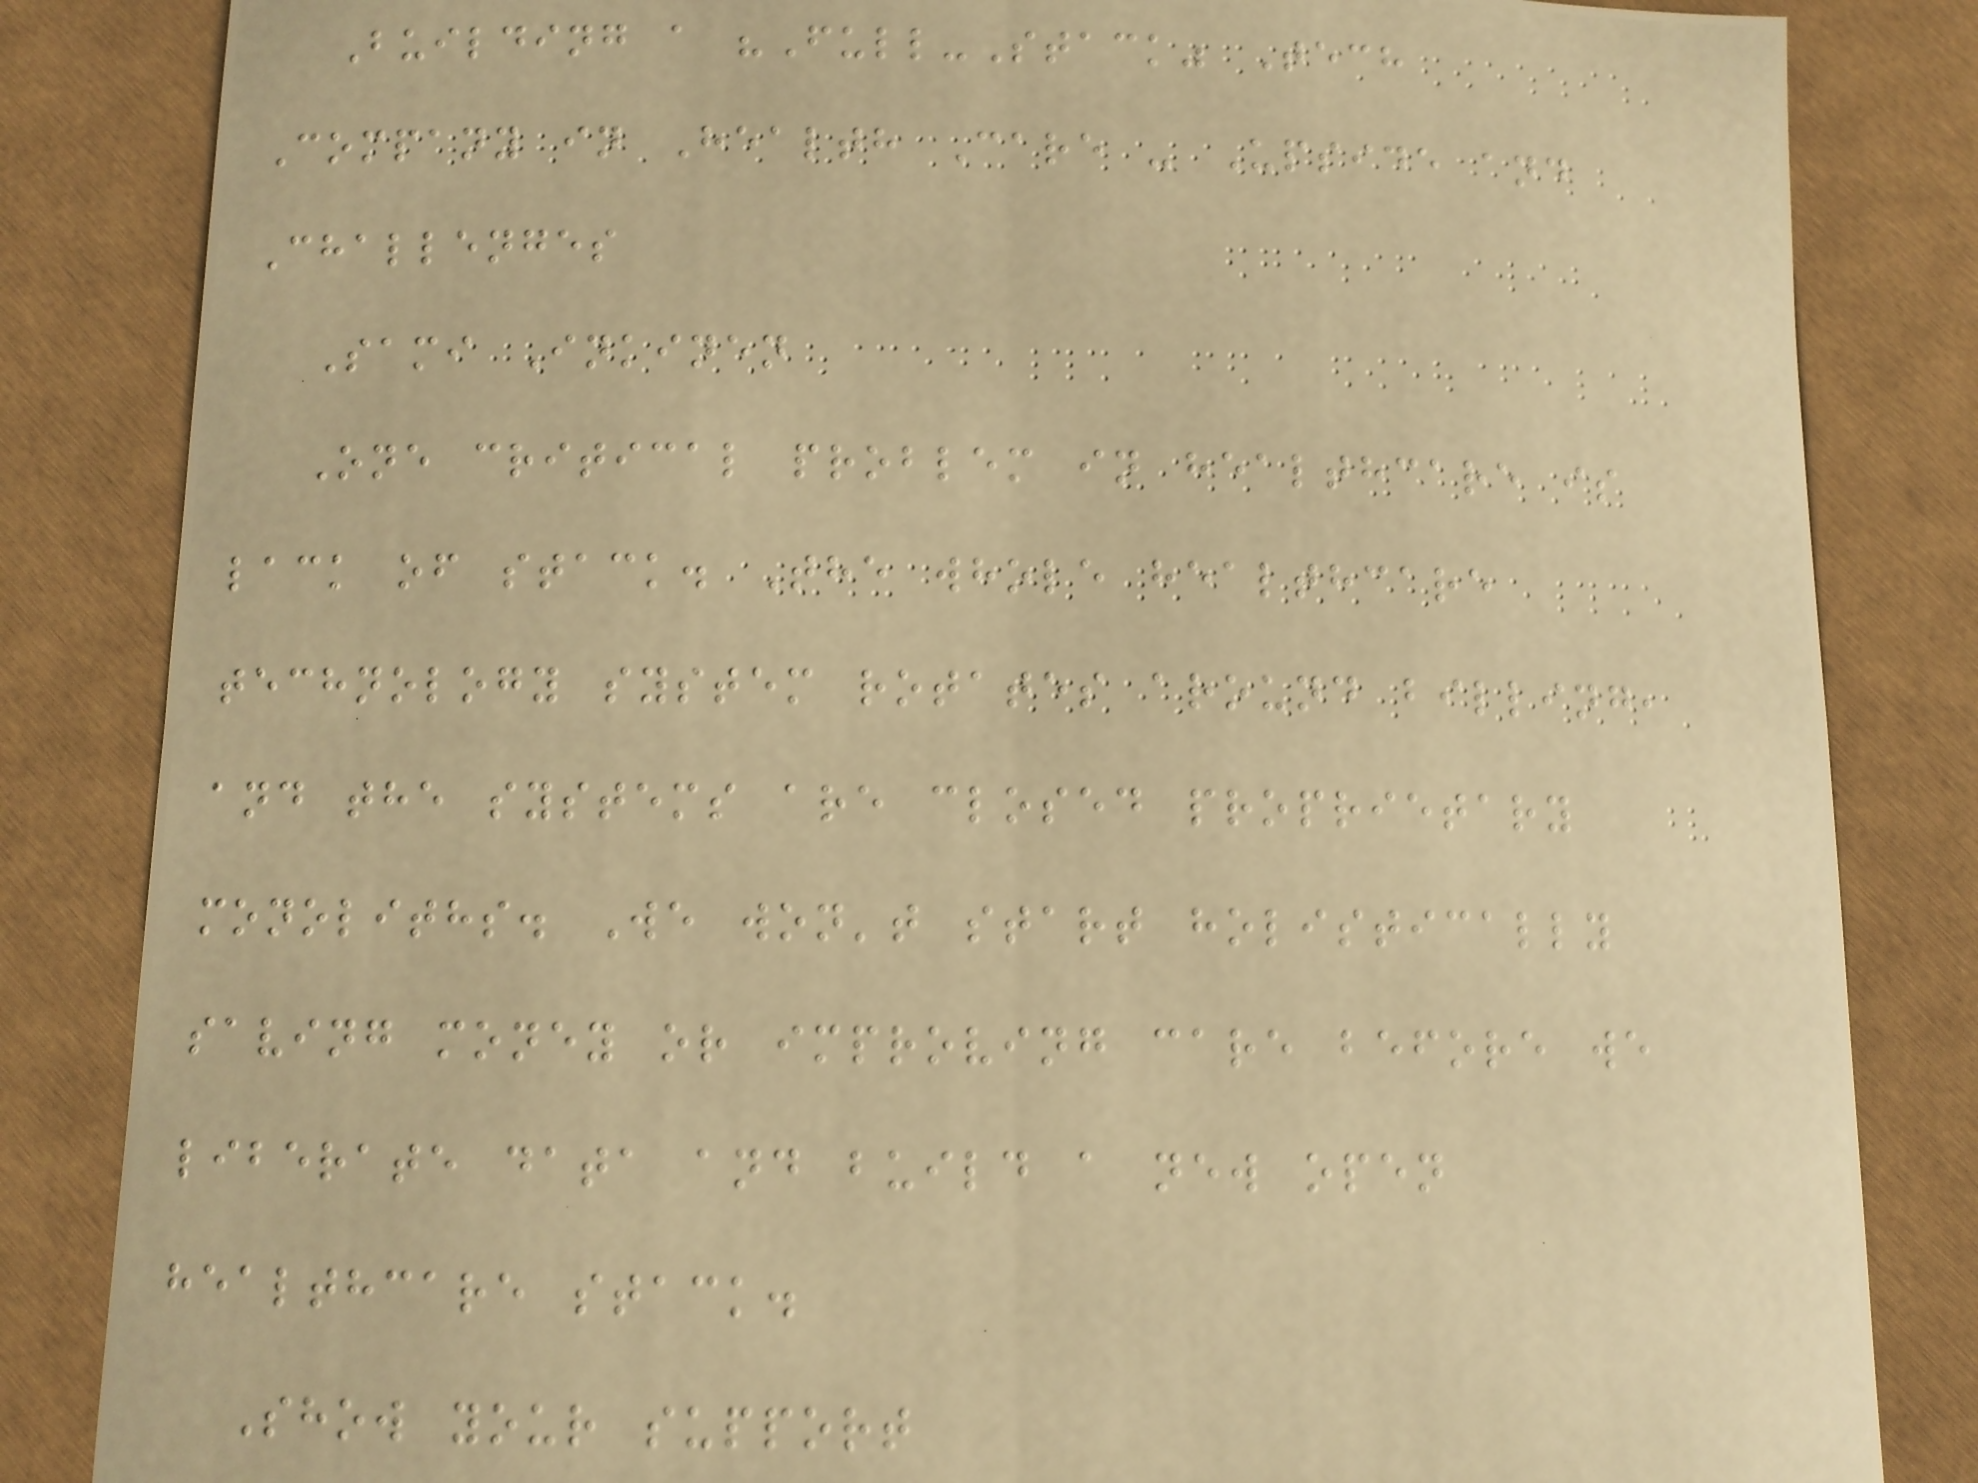Building a "Full-Stack" Tech
Company in Health Care - Upside and
Challenges
Sami Inkinen
One critical problem in healthcare is
lack of stack. The whole healthcare
technology system rotates around billing,
and the systems are closed proprietary
monoliths. We won't start holistically
saving money or improving care before we
liberate data and build a new open
healthcare stack.
Show your support
